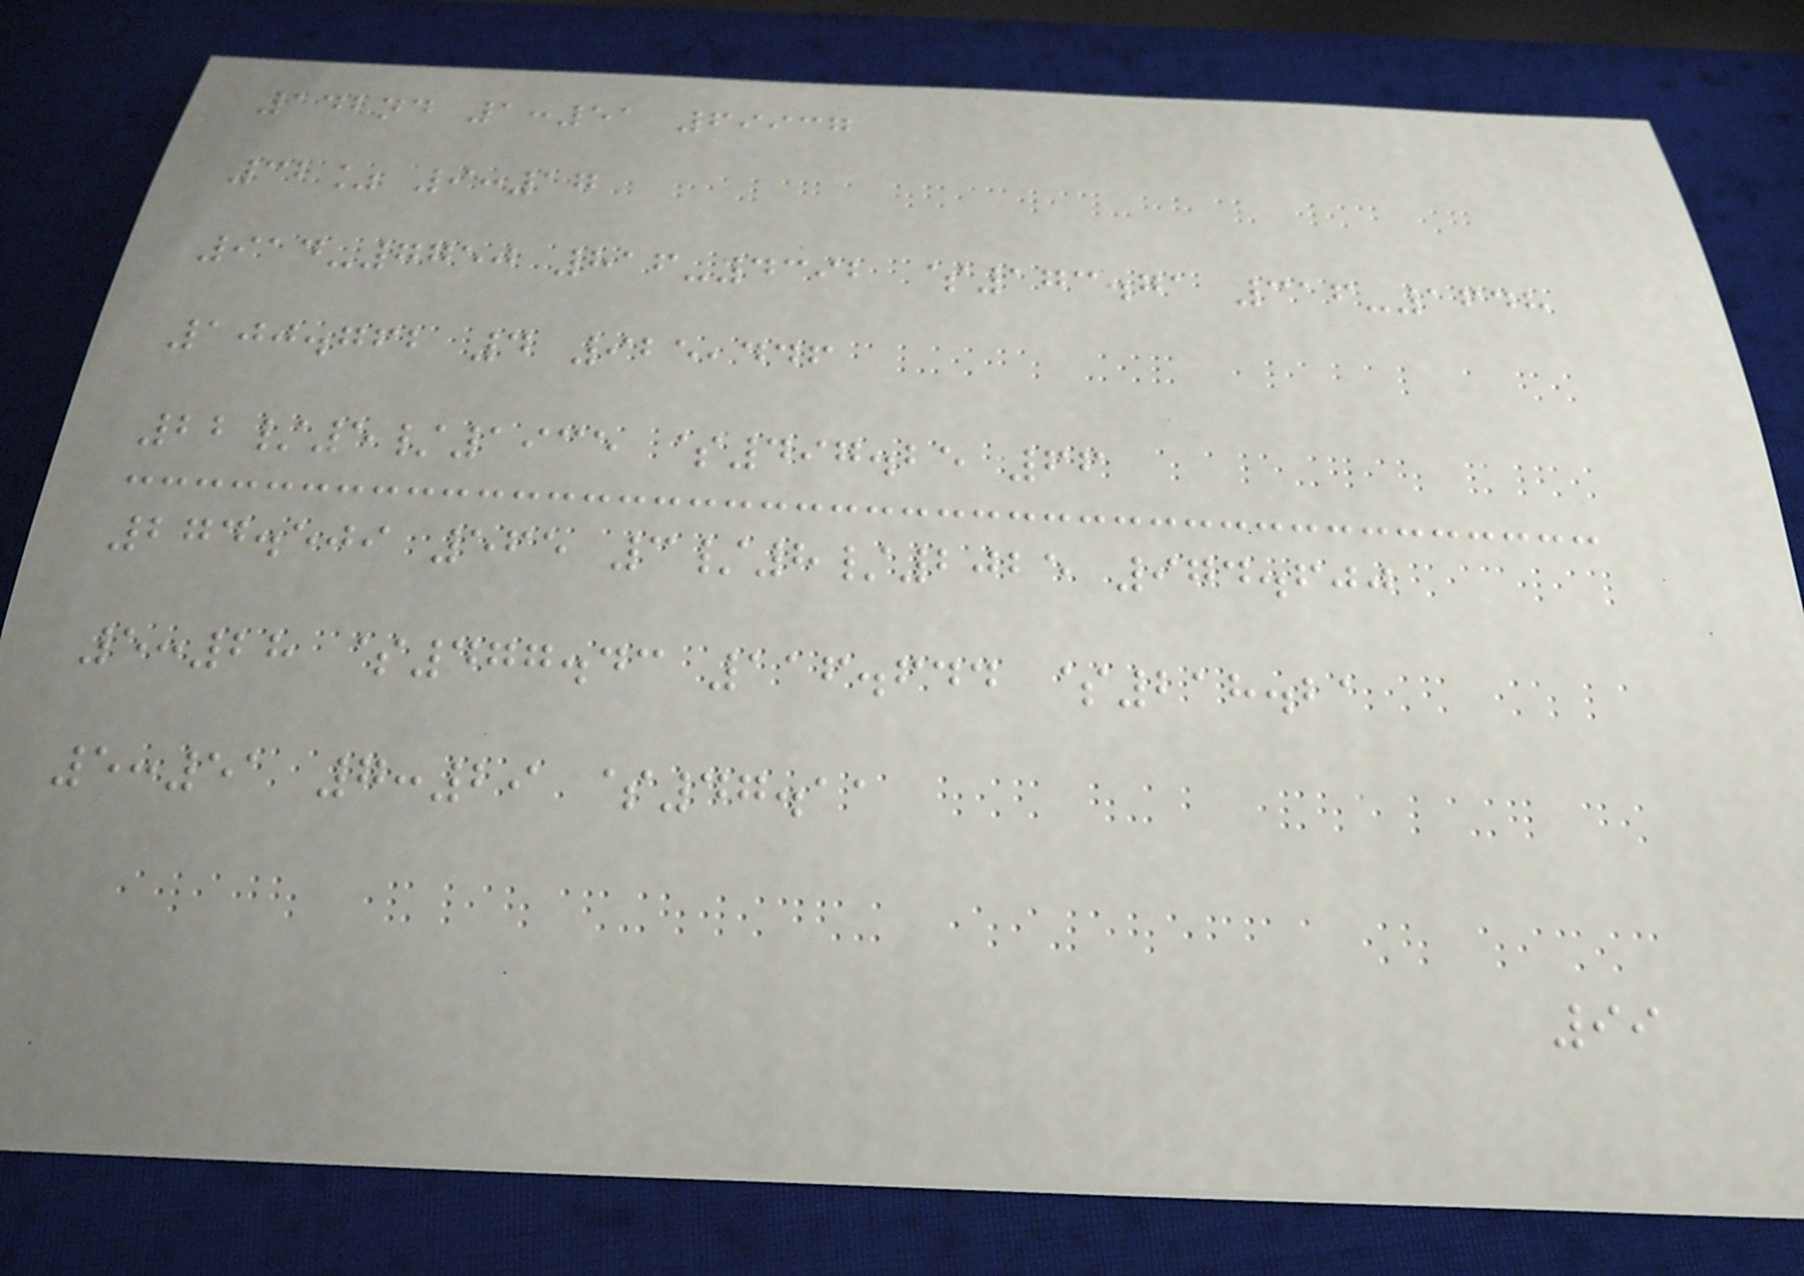142nd 1:51 69937
32% 9:17
914-7750 816-4392 $173.71 316-1648
100.762 4 925,446
22/5/1935 $497.25 66
274.509 565 3/8/2025 974.600
5:28 $477.43 116.644 $218.21
5:51 7:29 $47.11
99
